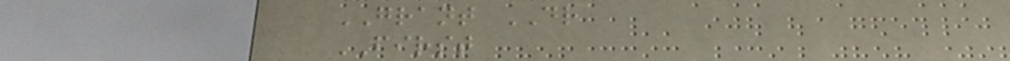GRANT DR
FIRST
